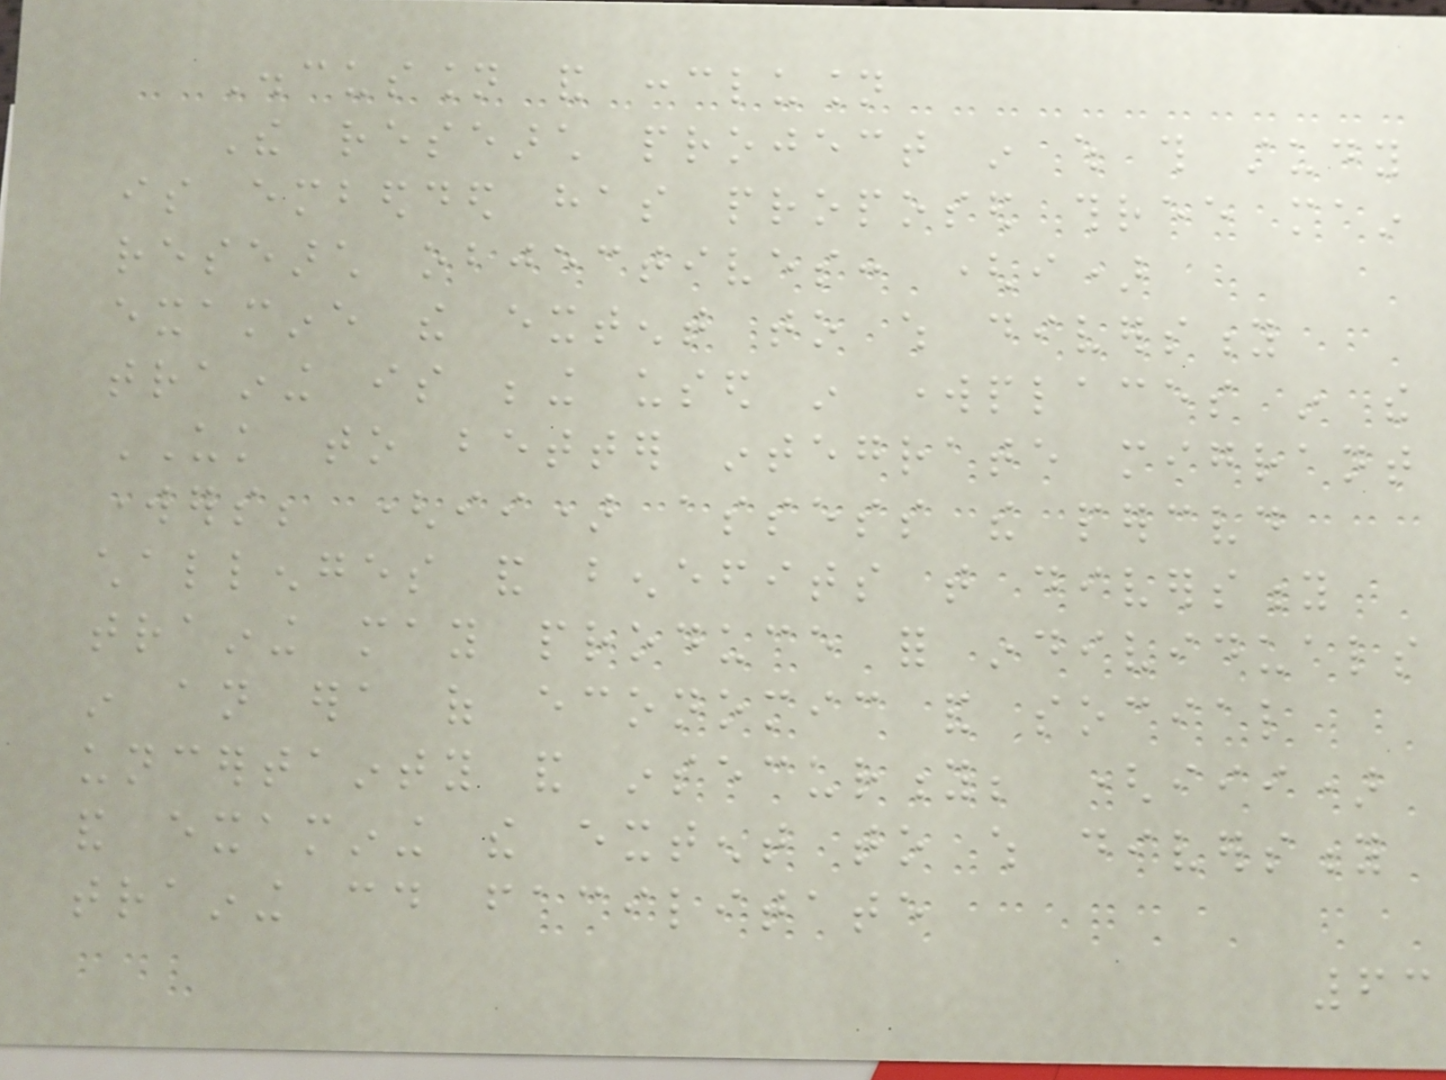Discussion and conclusion
The research project in which this study
is embedded has proposed three main
research objectives: (i)
examine the extent to which diversity
training is being used in workplaces in the
UK to better integrate migrant
workers; (ii) assess the perceived
challenges and benefits that diversity
training may produce for individuals
in an era of economic and social
uncertainty and insecurity; (iii)
and examining the extent to which diversity
training could facilitate
63
